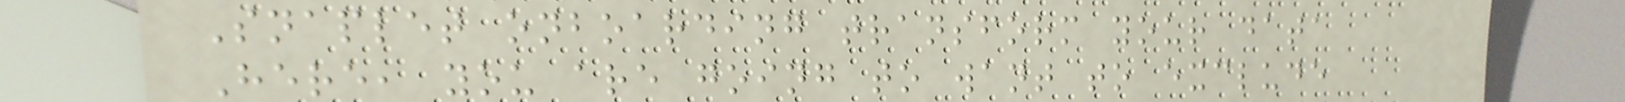Snaplet onboarding transform your data
Here, you are going to want to exclude
